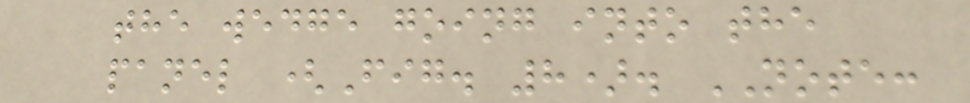the wedge going into the
panel (Fig. 8). NOTE:
